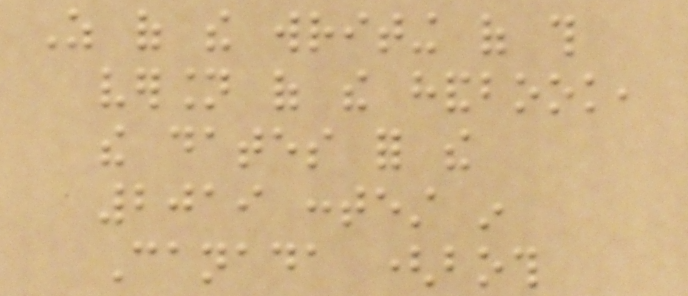As of the writing of this
version of the handbook,
the dates for the
2019 contest in
Canada (both
